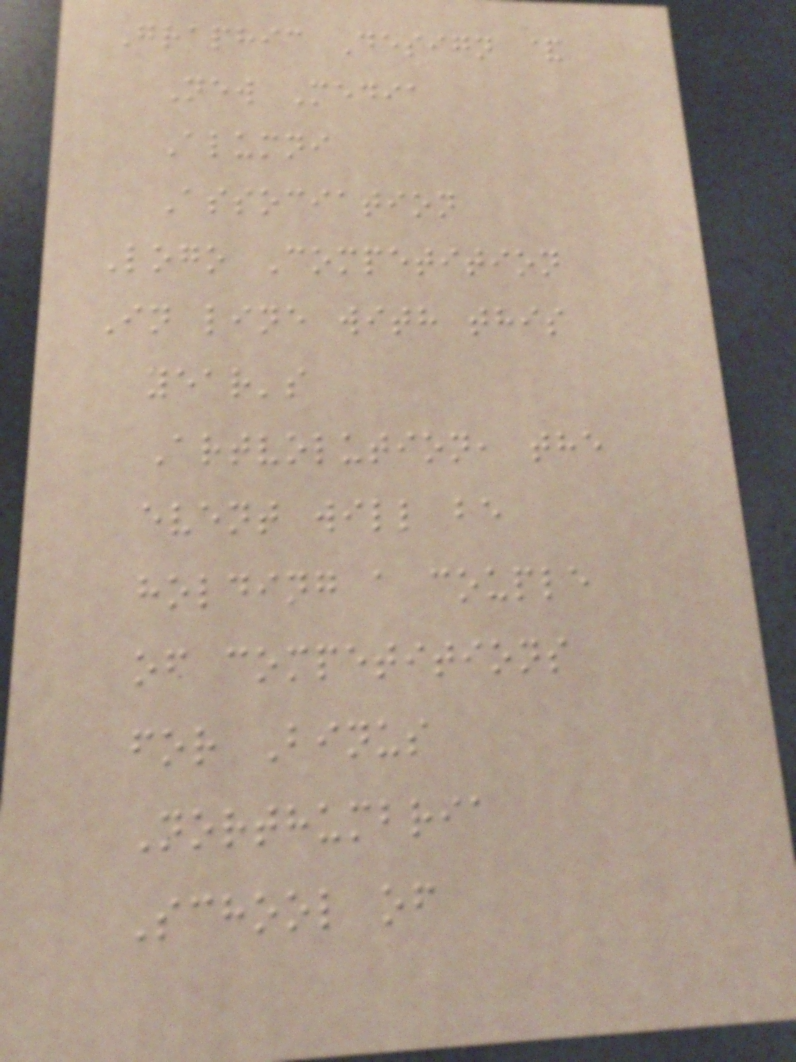Graphic Design &
New Media
Alumni
Association
Logo Competition
In line with this
year's
Artvolution, the
event will be
holding a couple
of competitions
for Binus
Northumbria
School of
